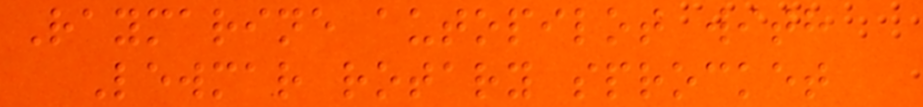Raymarine autopilot with
Lewmar rotary sprocket
